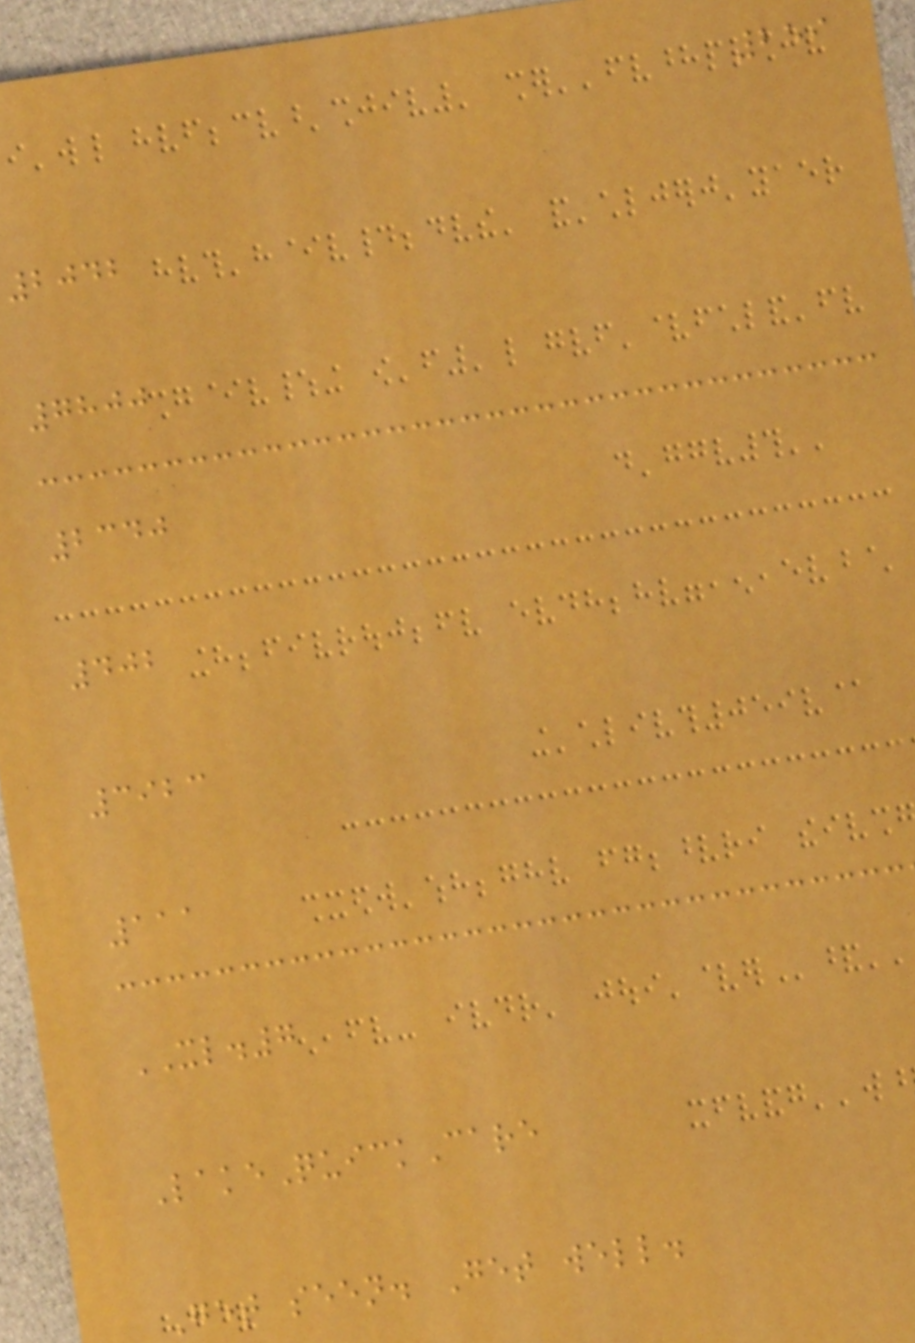259
2042
7800
2340
402
3923
111
XL.7
LakeQuickCare
Get seen. Get well.
